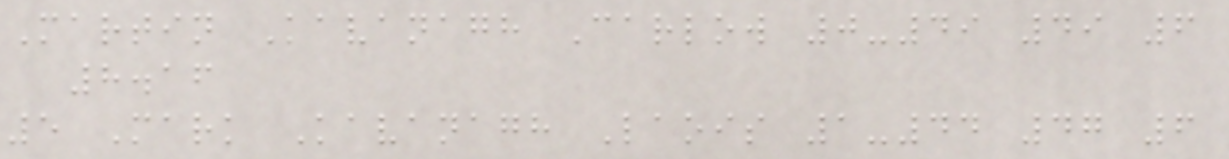Martin Kavanagh Carlow 0-49 49 6
8.16
5 Mark Kavanagh Laois 1-44 47 6
